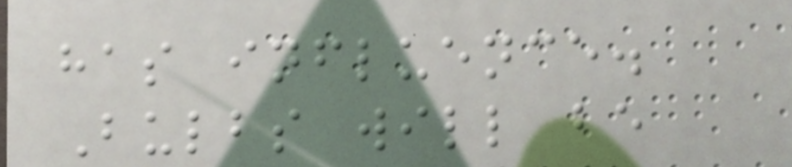has influence.
Bulbs will be
